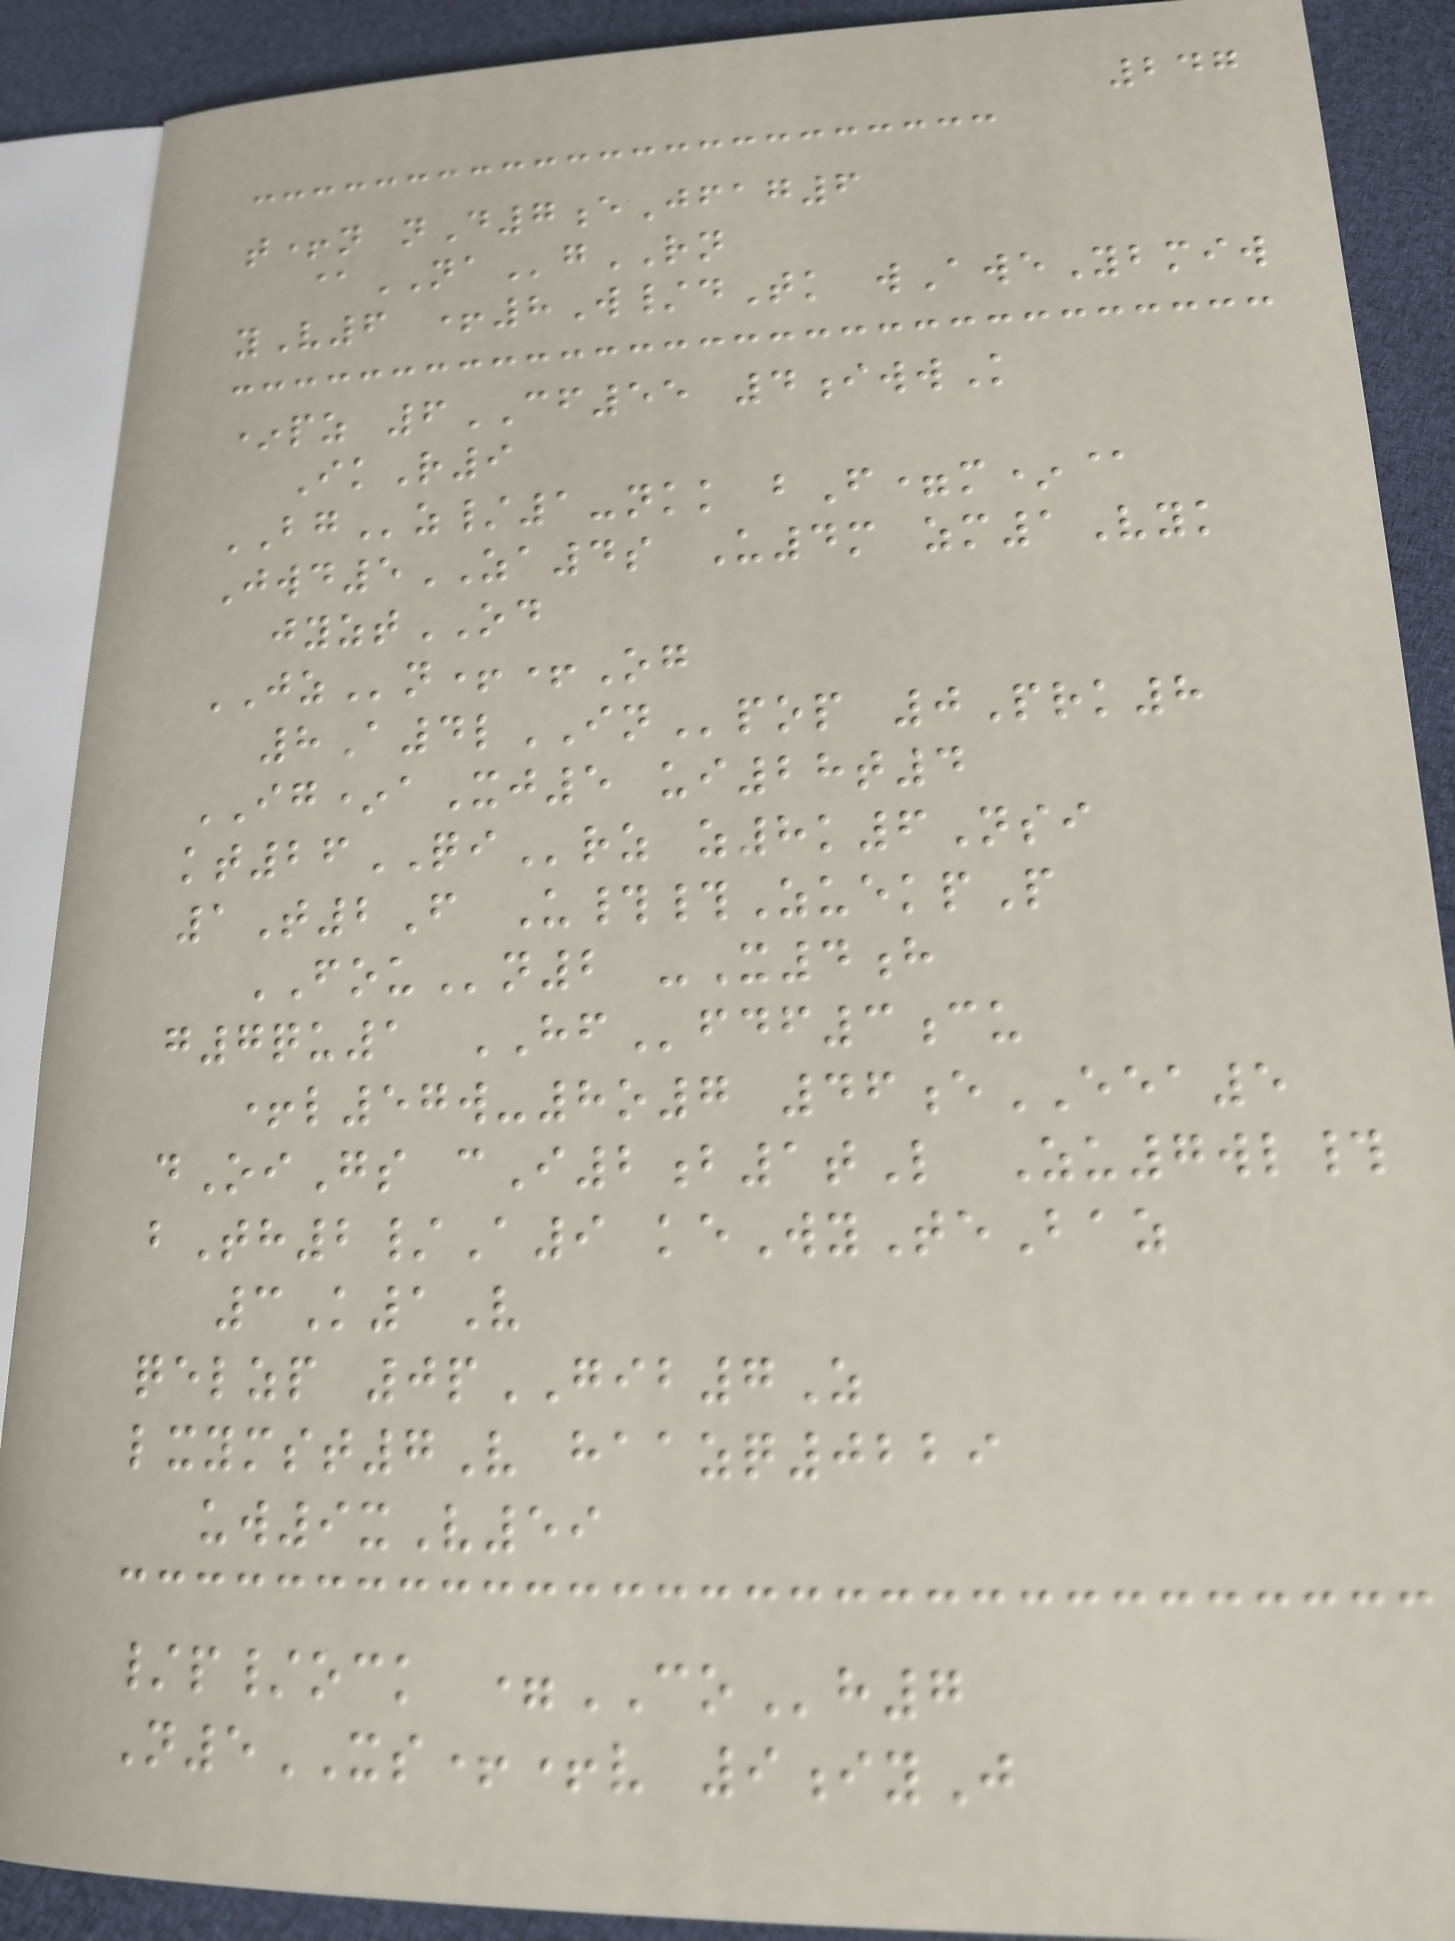247
t+n nD7eJfag6
@NAgRN
yV6 +8W/dTk wAweYbmiw
*pz 6CF55 4iwwK
IkR9
BGz/1-nkk bF=m*@
Jwd5ZA4s U4m zm1Vyk
jyztOD
JZn++Og
8A4lINpop 0Prk8
IG*aXj5 ui28t4
kt26QIrz z8k6Nsi
1T2F U##ZuekpP
FOUn2 -X4h
g7qu1 HFfdf3cu
+l57w-8o7 46eEEA5
dOiGs cI2b1tL Zu7wl#
bTh2/A9 keWyTeBaz
3K1V
qelzp 0pGIB7Z
lxymst7V haazq0229
uw9xV59
/p/ock =COh7
N5XS++v 9iyJ
